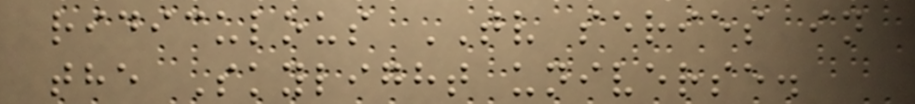ridiculous TV series in
the Skylight universe.
